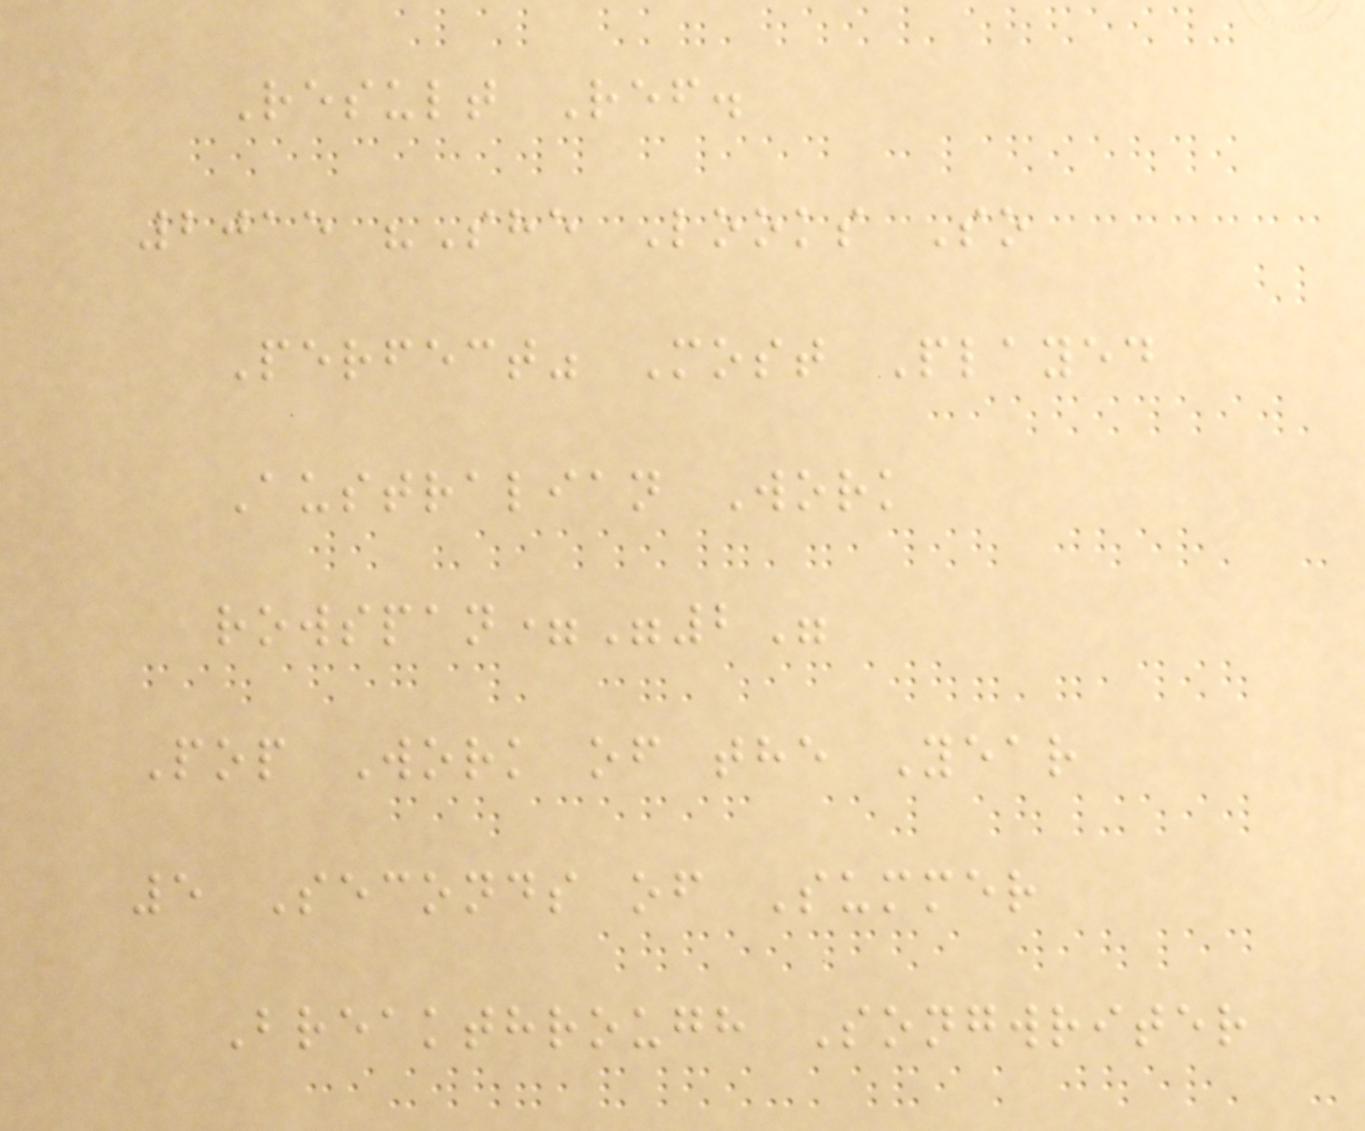Result Ref.
2015 "She Looks So
Perfect" Most Played
Australian Work
rowspan="2"
Pop Work of the Year
5 Seconds of Summer
Breakthrough Songwriter
